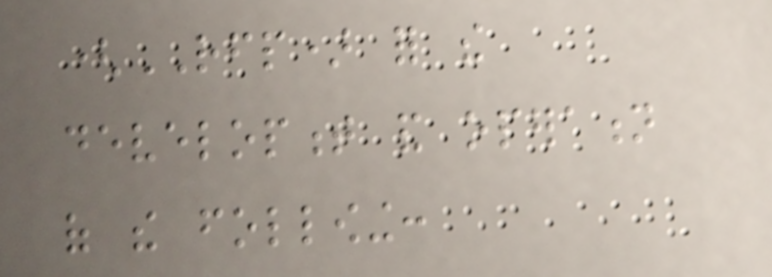(RFP) for the
development and operation
of the following:
